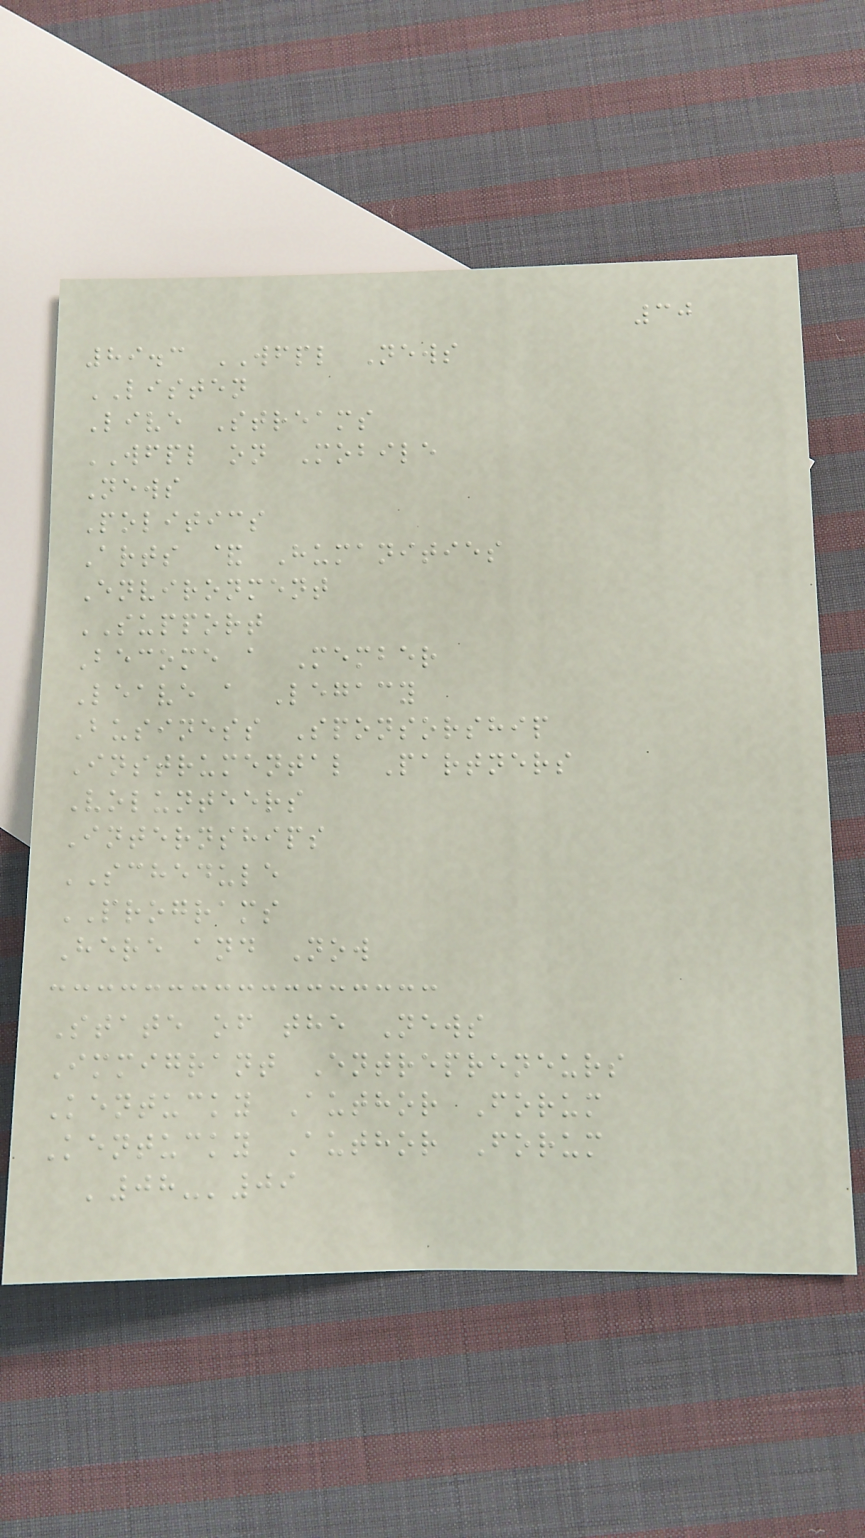30
89.3 WFPL News
LISTEN
Live Streams
WFPL on Mobile
News
Politics
Arts & Humanities
Environment
SUPPORT
Become a Member
Leave a Legacy
Business Sponsorship
Instrumental Partners
Volunteers
Internships
SCHEDULE
PROGRAMS
Here and Now
State of the News
Immigrant Entrepreneurs
Kentucky Author Forum
Kentucky Author Forum
'08-'09
